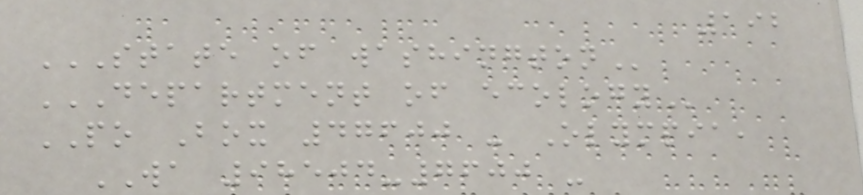192
STATE OF WASHINGTON
DEPARTMENT OF ECOLOGY
PO Box 47600 - Olympia,
WA 98504-7600 -
